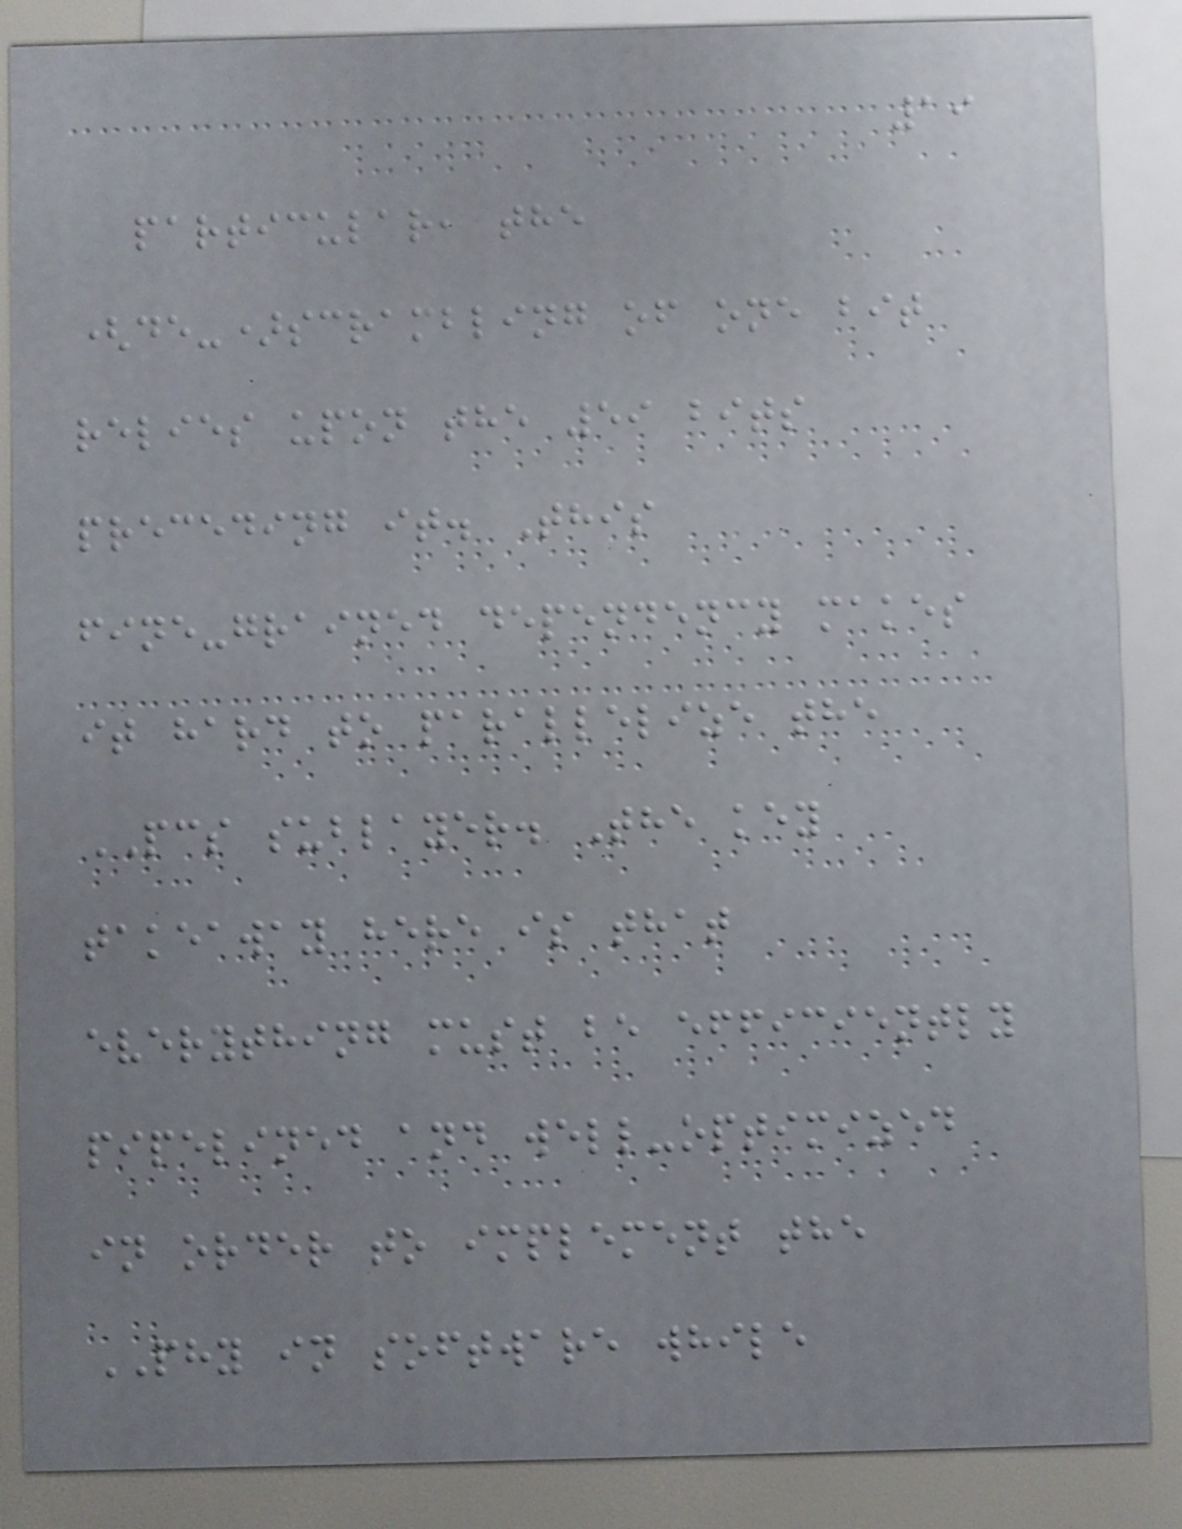19
particular, the
(de-)scrambling of one bit
relies upon the 59 bits
preceding it. This
fine-grained dependency makes
it hard to parallelize the
PCS sublayer. The key
takeaway here is that
everything must be efficiently
pipelined and well-optimized
in order to implement the
PHY in software while
